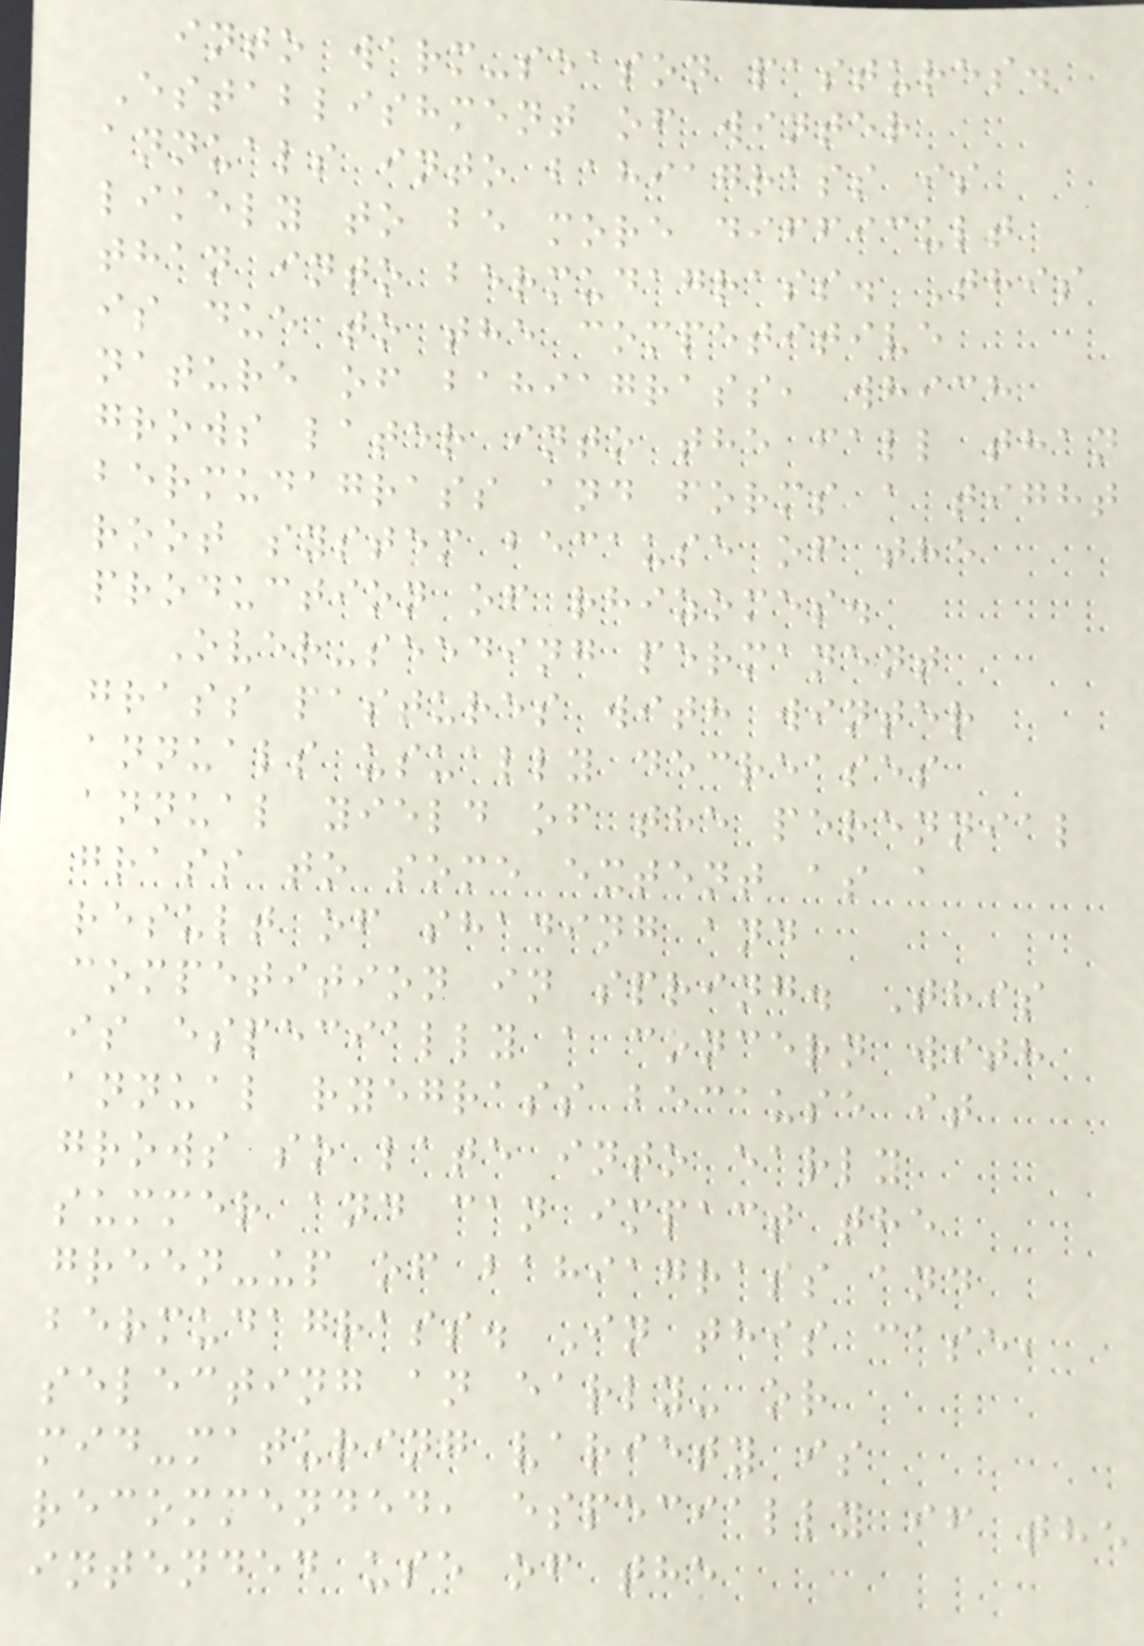into warm-season pastures.
Establishment of winter
annuals into bahiagrass is
likely to be more difficult
than into bermudagrass. This
is due to the competitive
nature of bahiagrass, which
grows later into the fall than
bermudagrass and forms a tight
root system because of the
production of rhizomes.
Over-seeding permanent
grass pastures with winter
annuals usually decreases
annual yield of the perennial
grass to some extent as a
result of shading and
competition in spring. This
is especially a concern with
annual ryegrass because it
grows so late into early
summer and can impact the
green-up of bahiagrass and
bermudagrass. In this case,
selecting an early- or
mid-maturing variety is
recommended, especially if the
intended use of the
